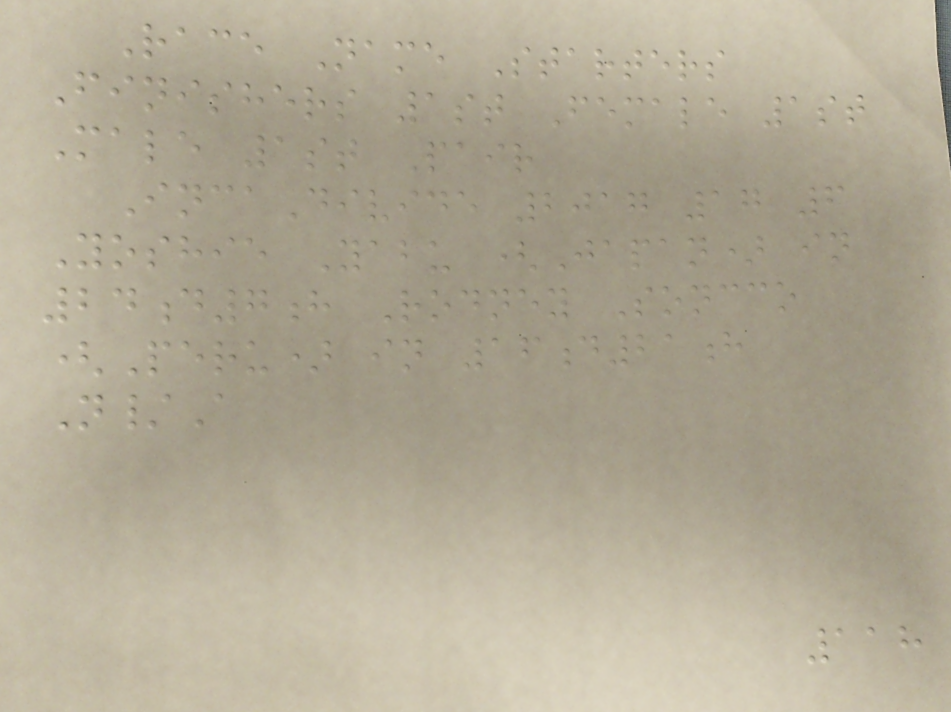Race Name Starters
Finishers 1st Female 1st
Male 1st Pair
IncaDivide 2017 17 6
Yoshie Yabu (Japan) in
24d7h Rodney Soncco
(Peru) in 16d21h
N/A
118
